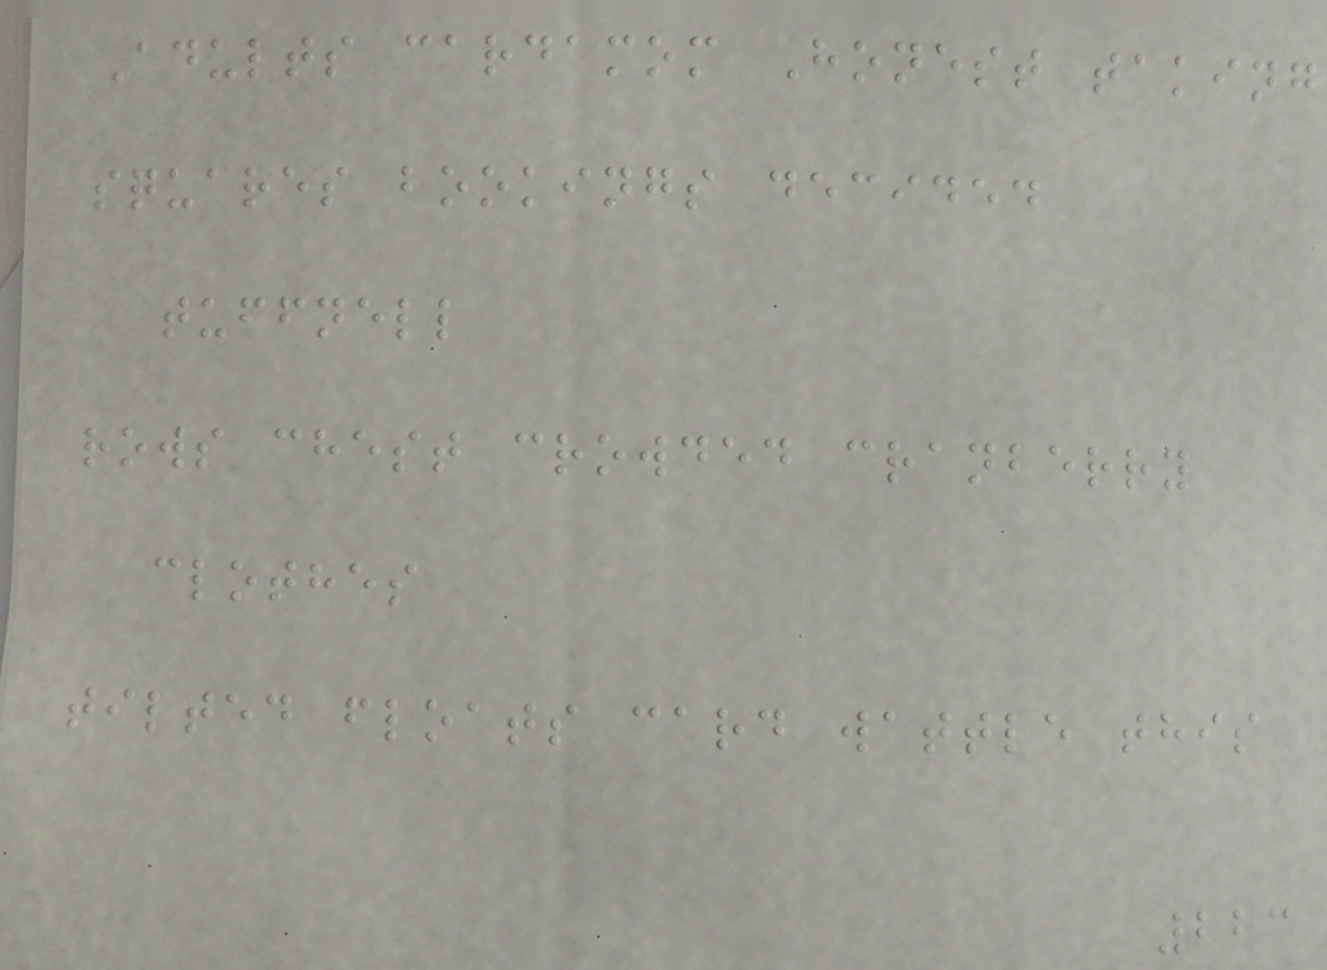Adults cardamom Honest taking
squares bookings decided
tuffnell
rows chest crowded cranberry
clothes
tilted floats card wattle this
223
